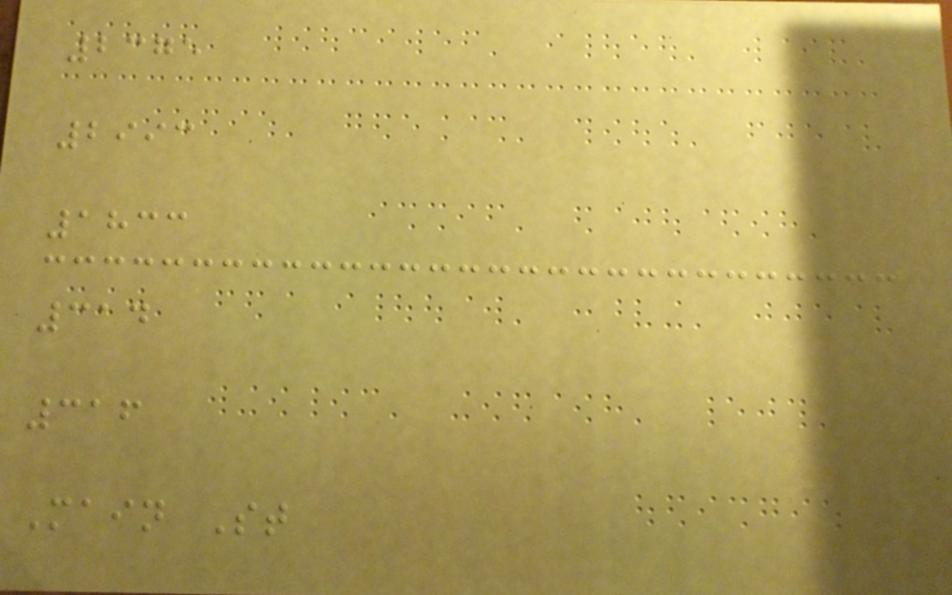2375
2993
1833
314
316
Main St
